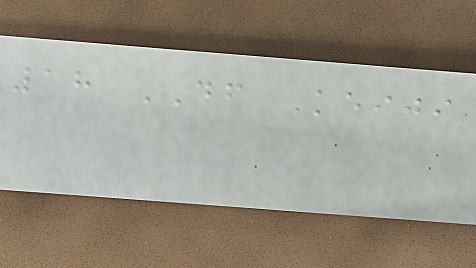18 DF Keiji
